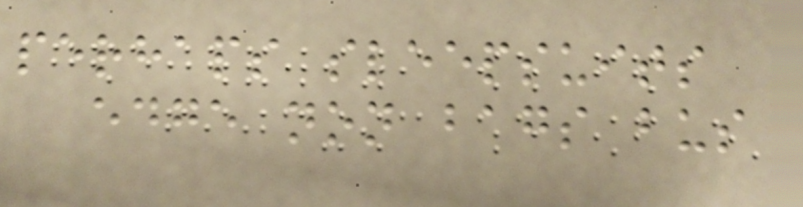perhaps sleepsuits
edge non bags bus
